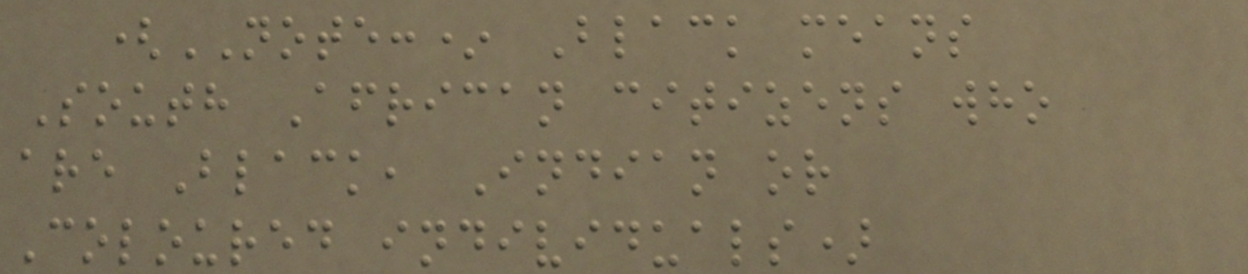(NOTE:* Black means
South African citizens who
are Black, Indian or
Coloured individuals)
